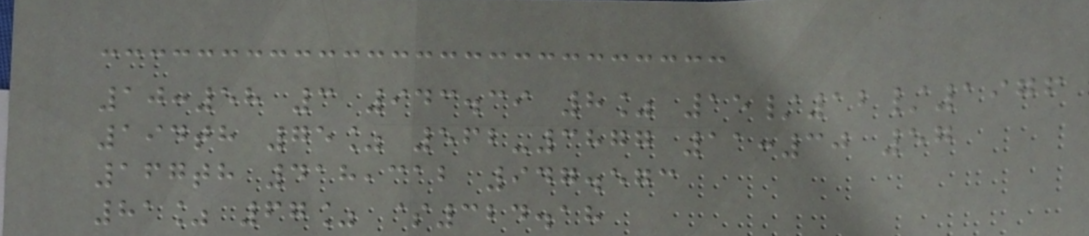10:58 3 943.39 8% 15/12/1976
194th 75% 562-3877 11:30 57
167th 418,312 947.573
81% 67% $324.18
